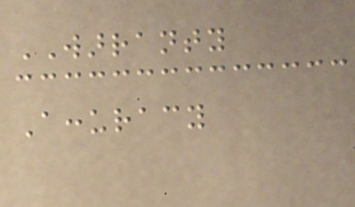WARRANTY
Accuracy
